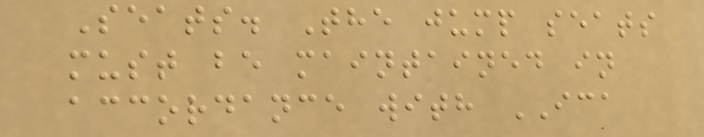Seats. The jump seats
must be maintained in
accordance with ICA
